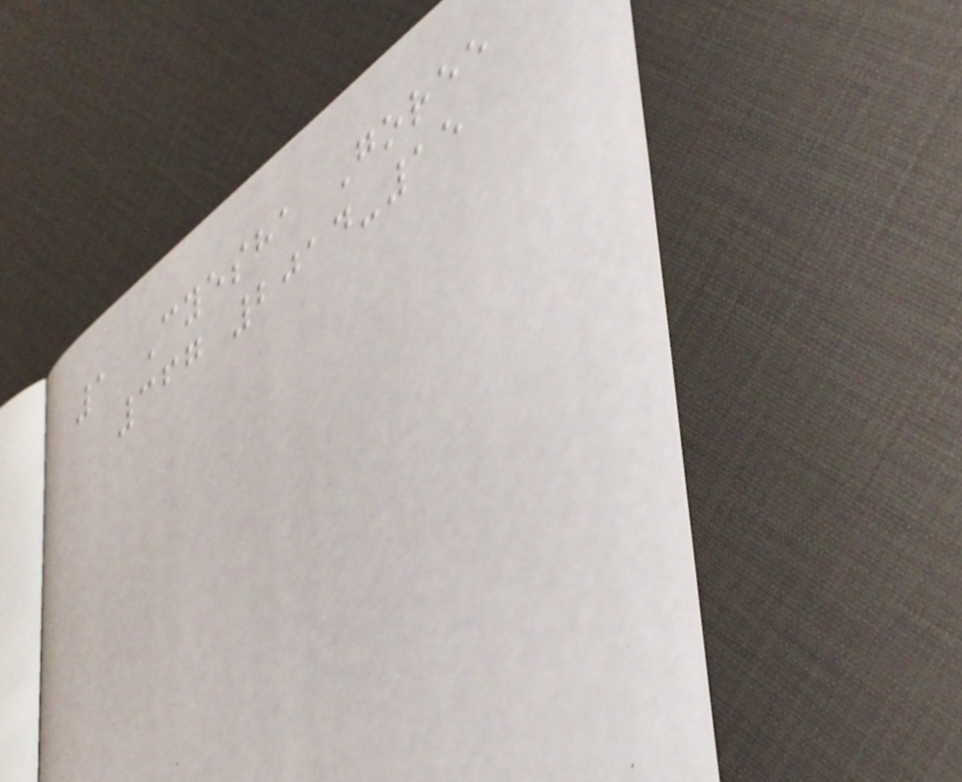1 Cyesha Goree
367 2014-15
